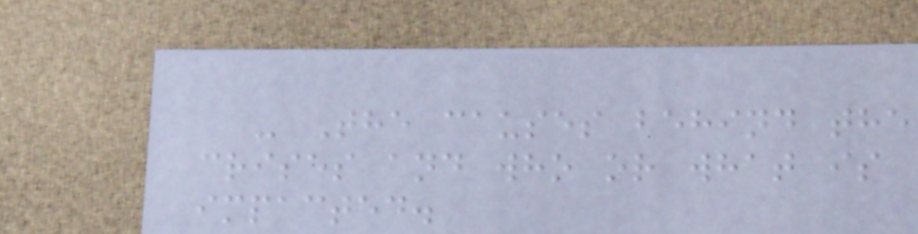- The causes behind the
crises and who or what is
impacted.
